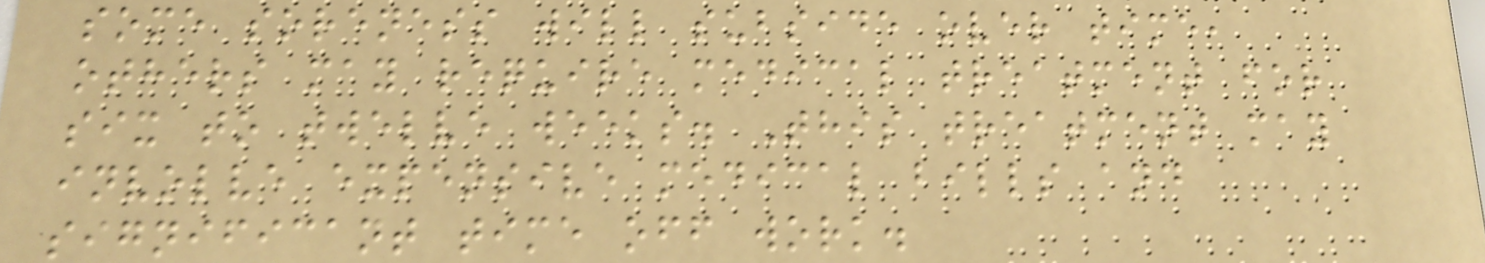some soreness will subside over time,
others may require medical treatment for
six to twelve weeks. This treatment may
involve expensive medical bills and
significant time off work.
